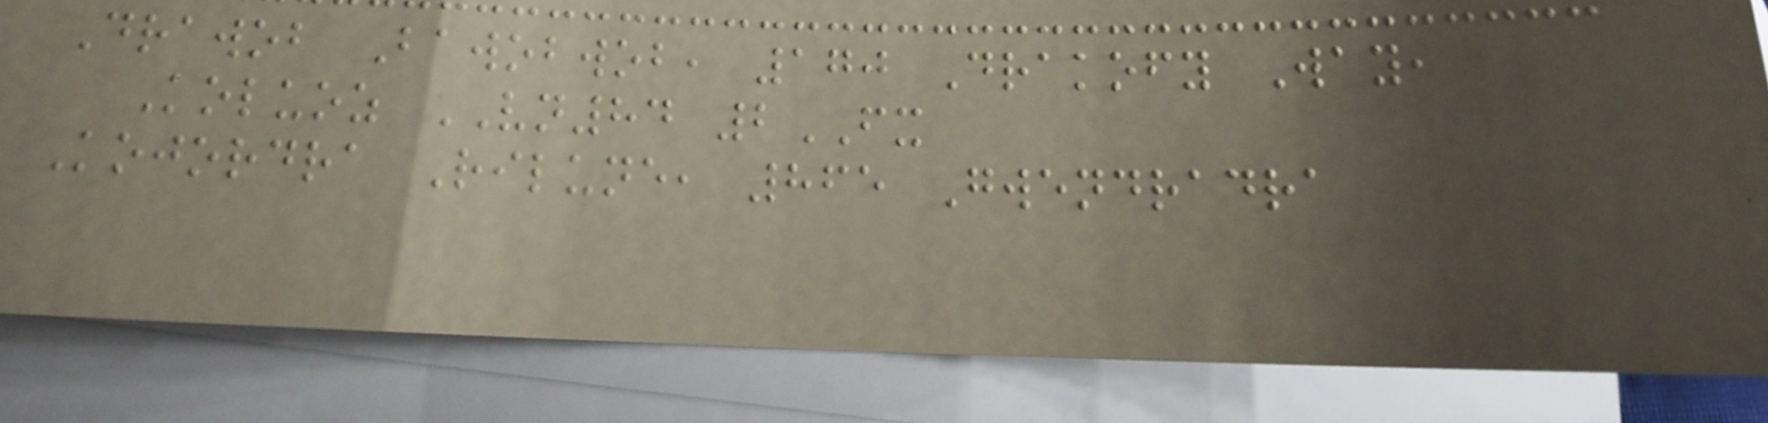Drawob Bawobwob, 170 Drakofy Way,
Koluoz VN84 2FX
Kojordra Rilune, 865 Gwendradra
